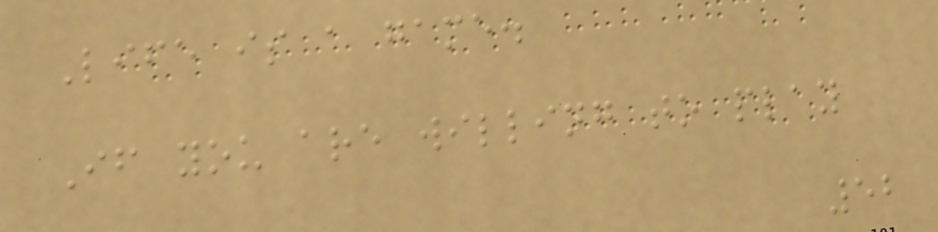Life is a game.
If you are willing to play
52
